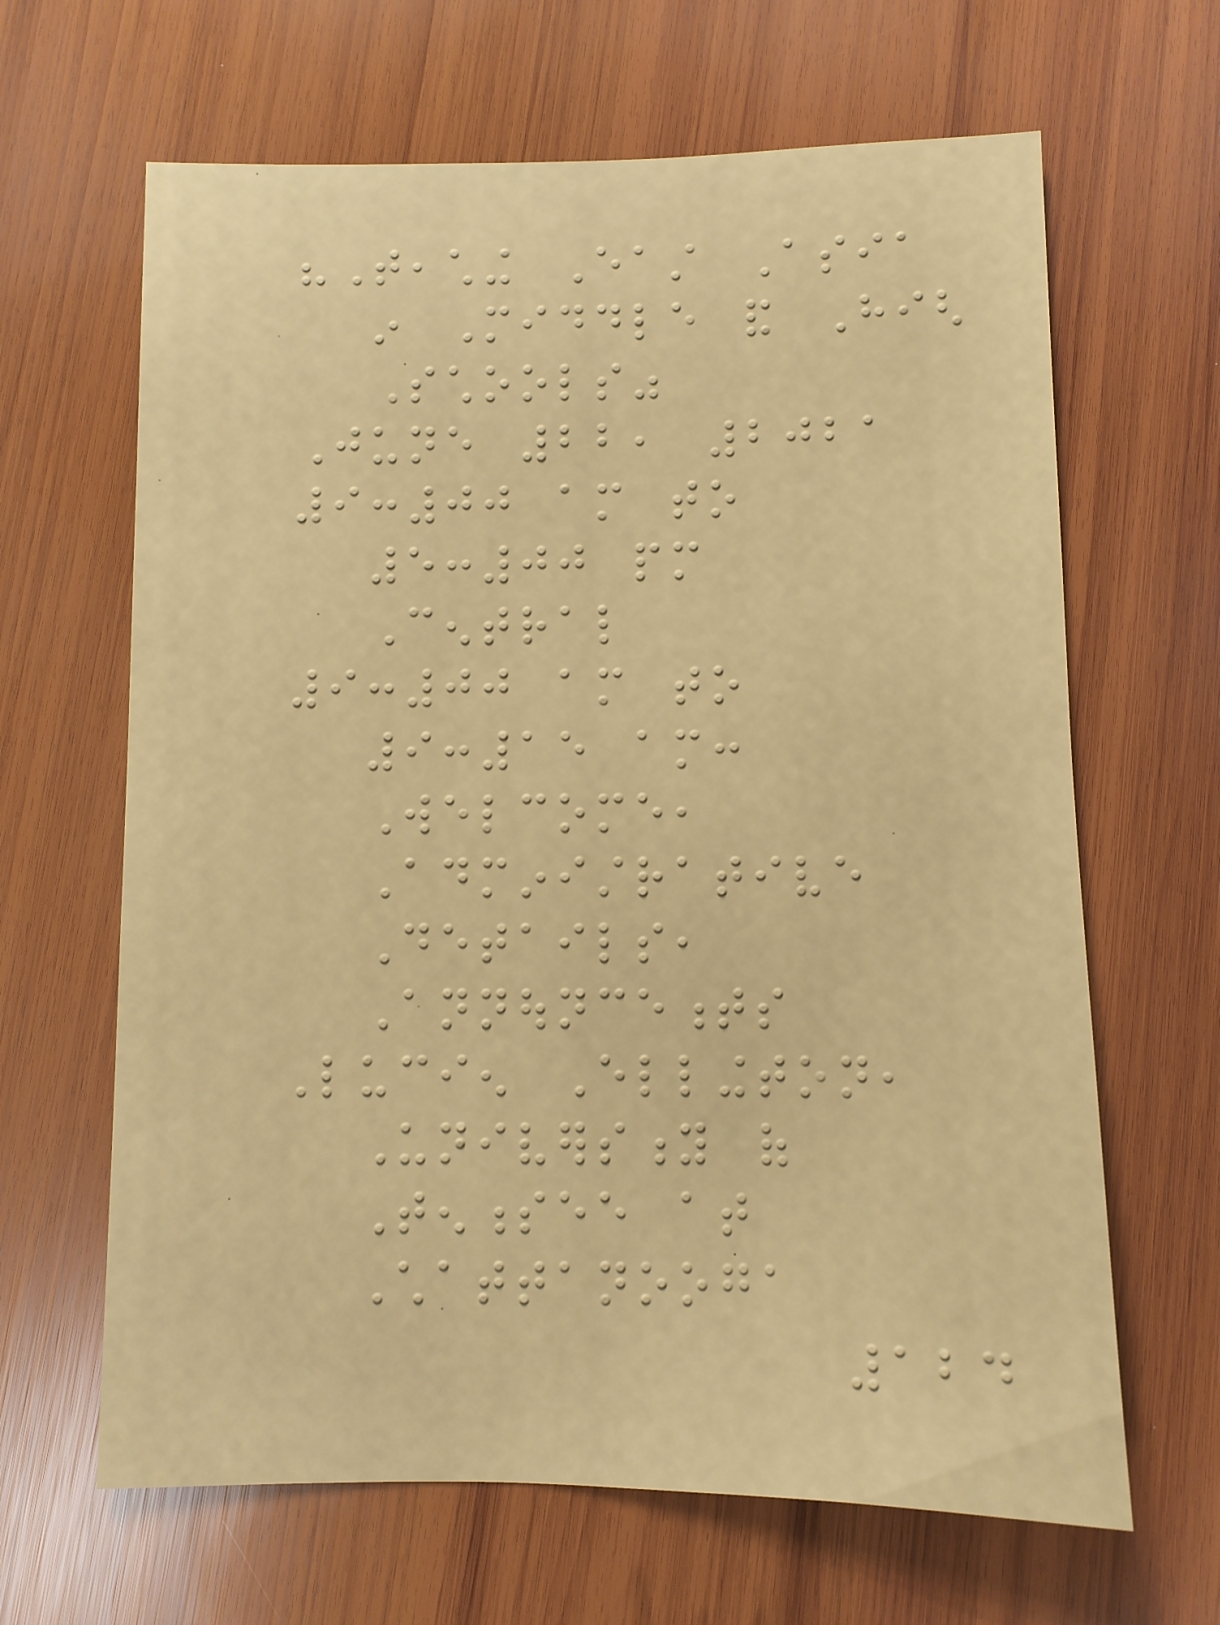"Teaching East Asia
in Middle and High
Schools"
June 22, 2021
9:00 am to
5:00 pm
Central
9:00 am to
9:15 am:
Welcome,
Administrative
Details,
Announcements
Lucien Ellington,
University of
Tennessee at
Chattanooga
124
